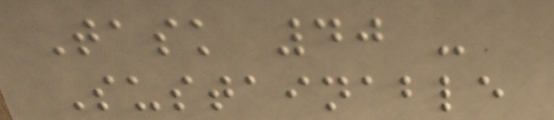Task 40 -
Sustainable
